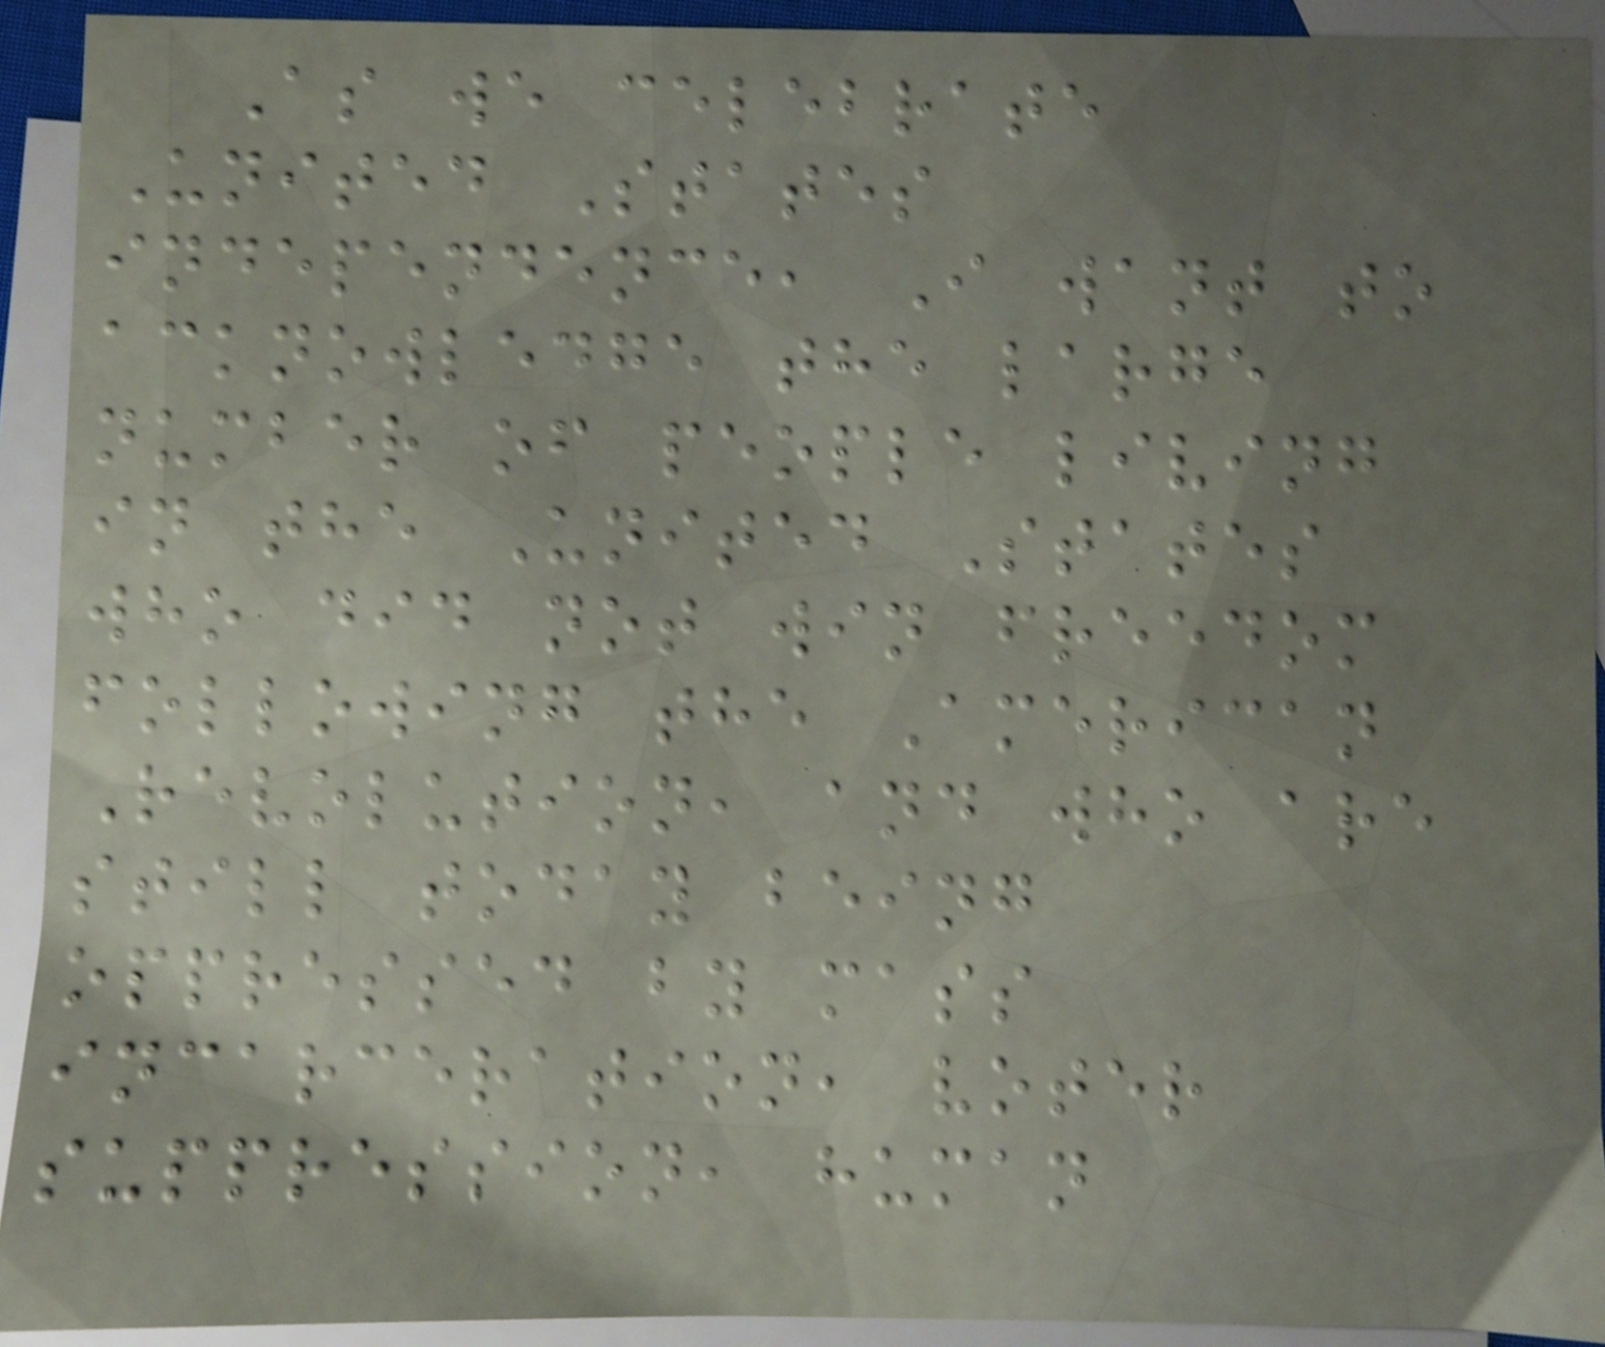As we celebrate
United States
independence, I want to
acknowledge the large
number of people living
in the United States
who did not win freedom
following the American
Revolution, and who are
still today being
oppressed by mass
incarceration, voter
suppression, human
